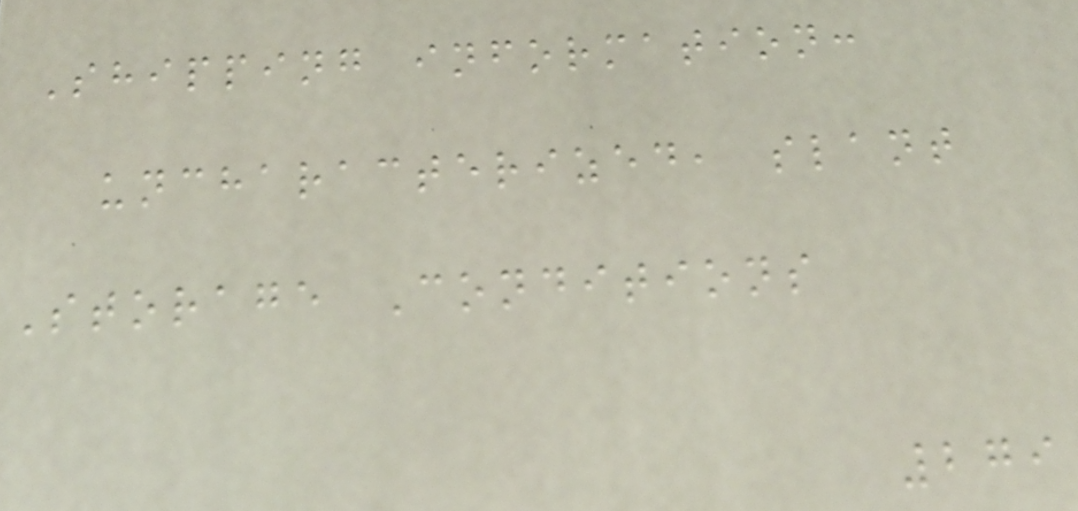Shipping information:
uncharacterized, slant
Storage Conditions
279
